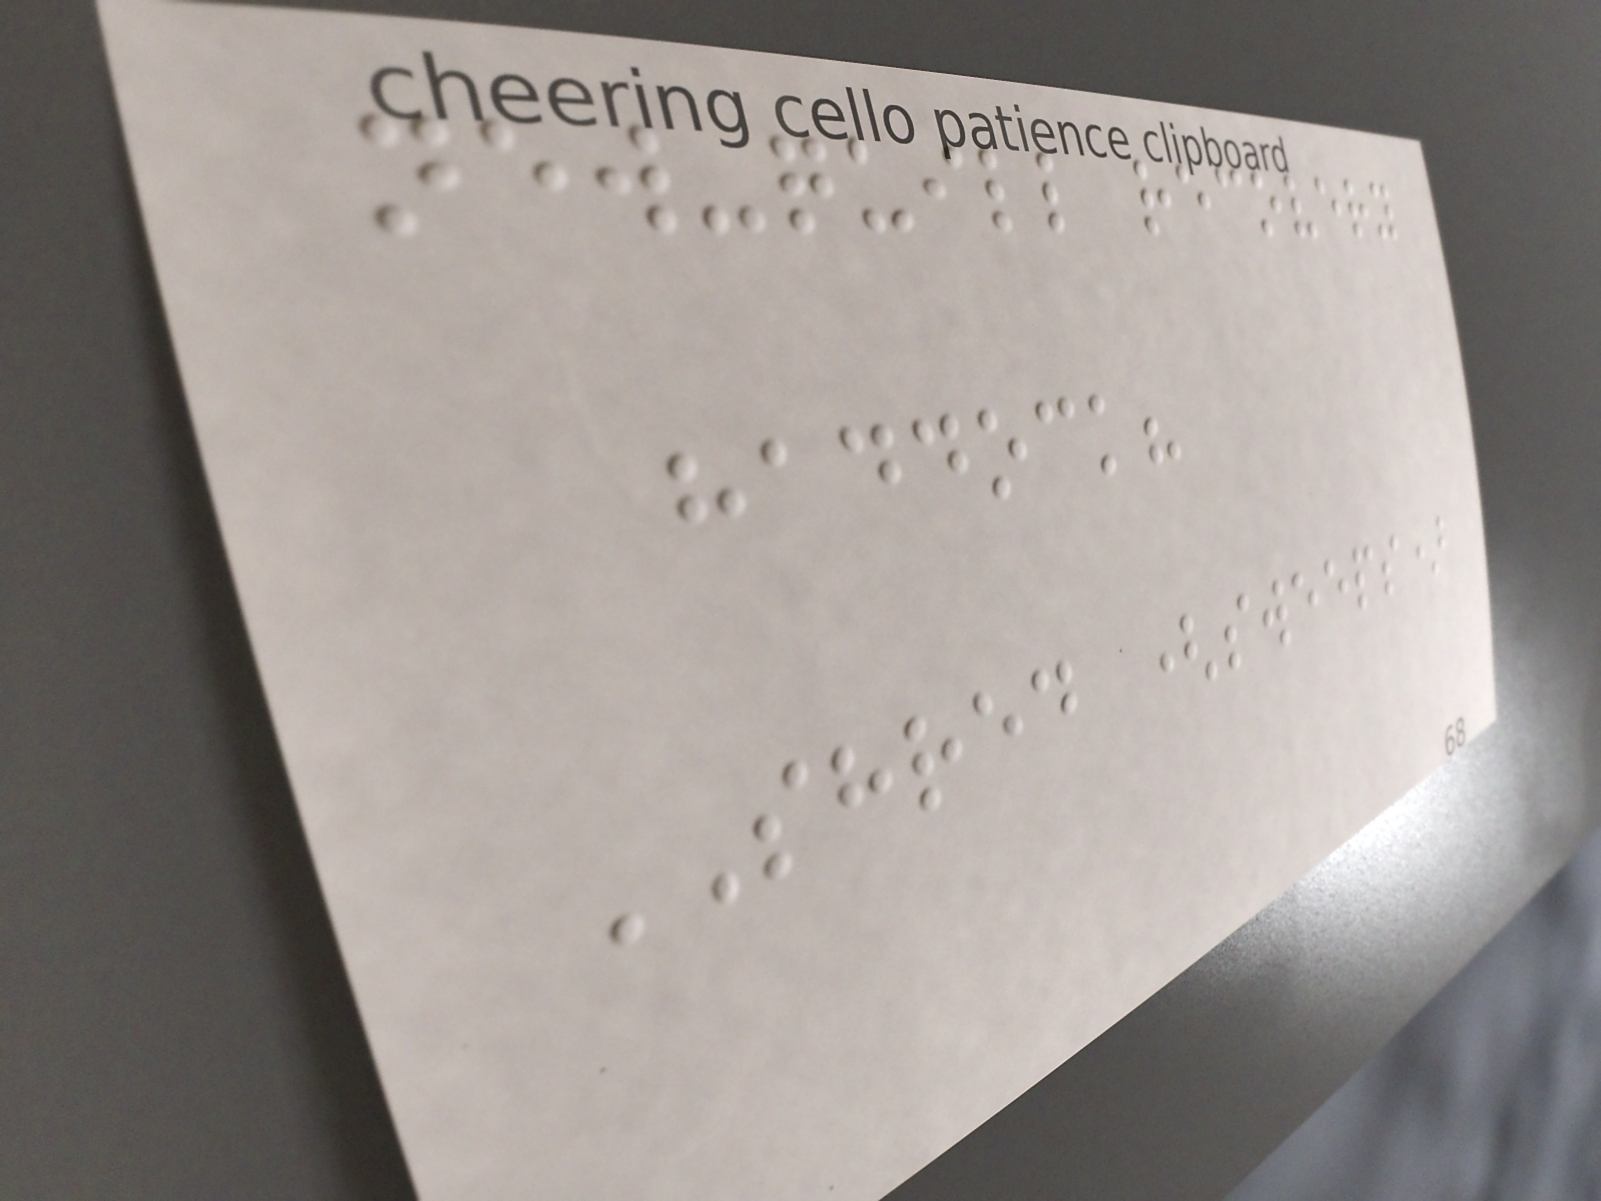new-quill recovery
haddock?
SHRED (sweeps)
